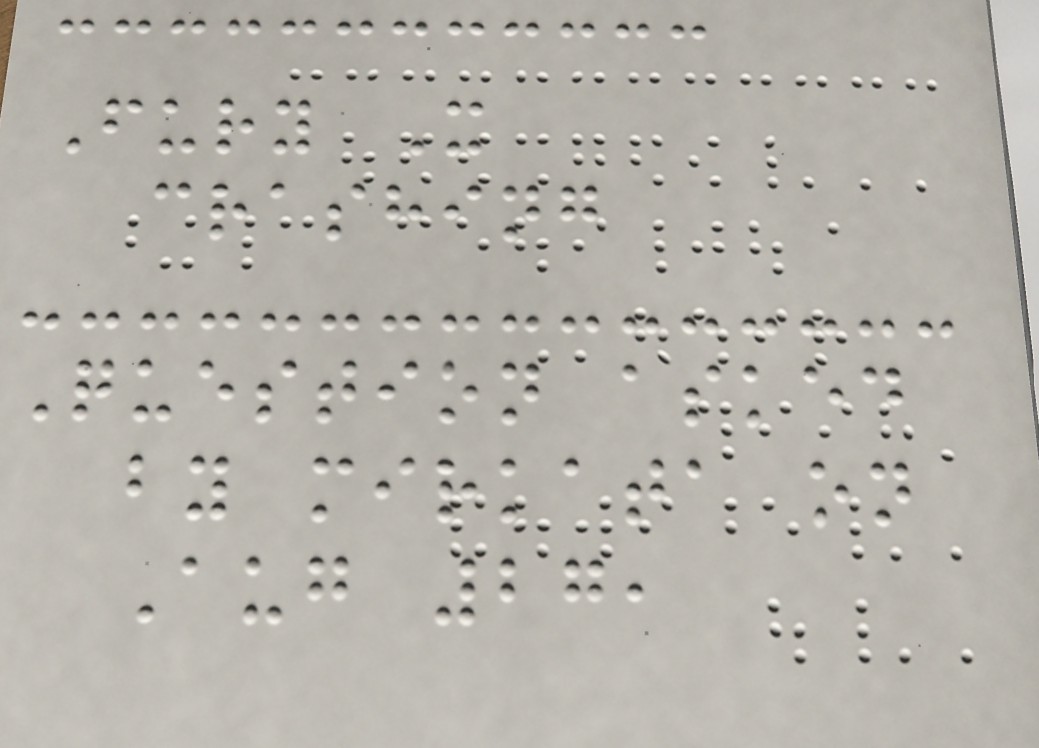Fury X
crashing
Question asked
by mirkata on
Aug 27,
